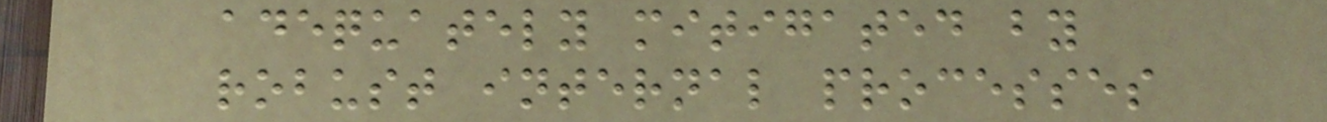adequately mitigated by
robust internal processes
